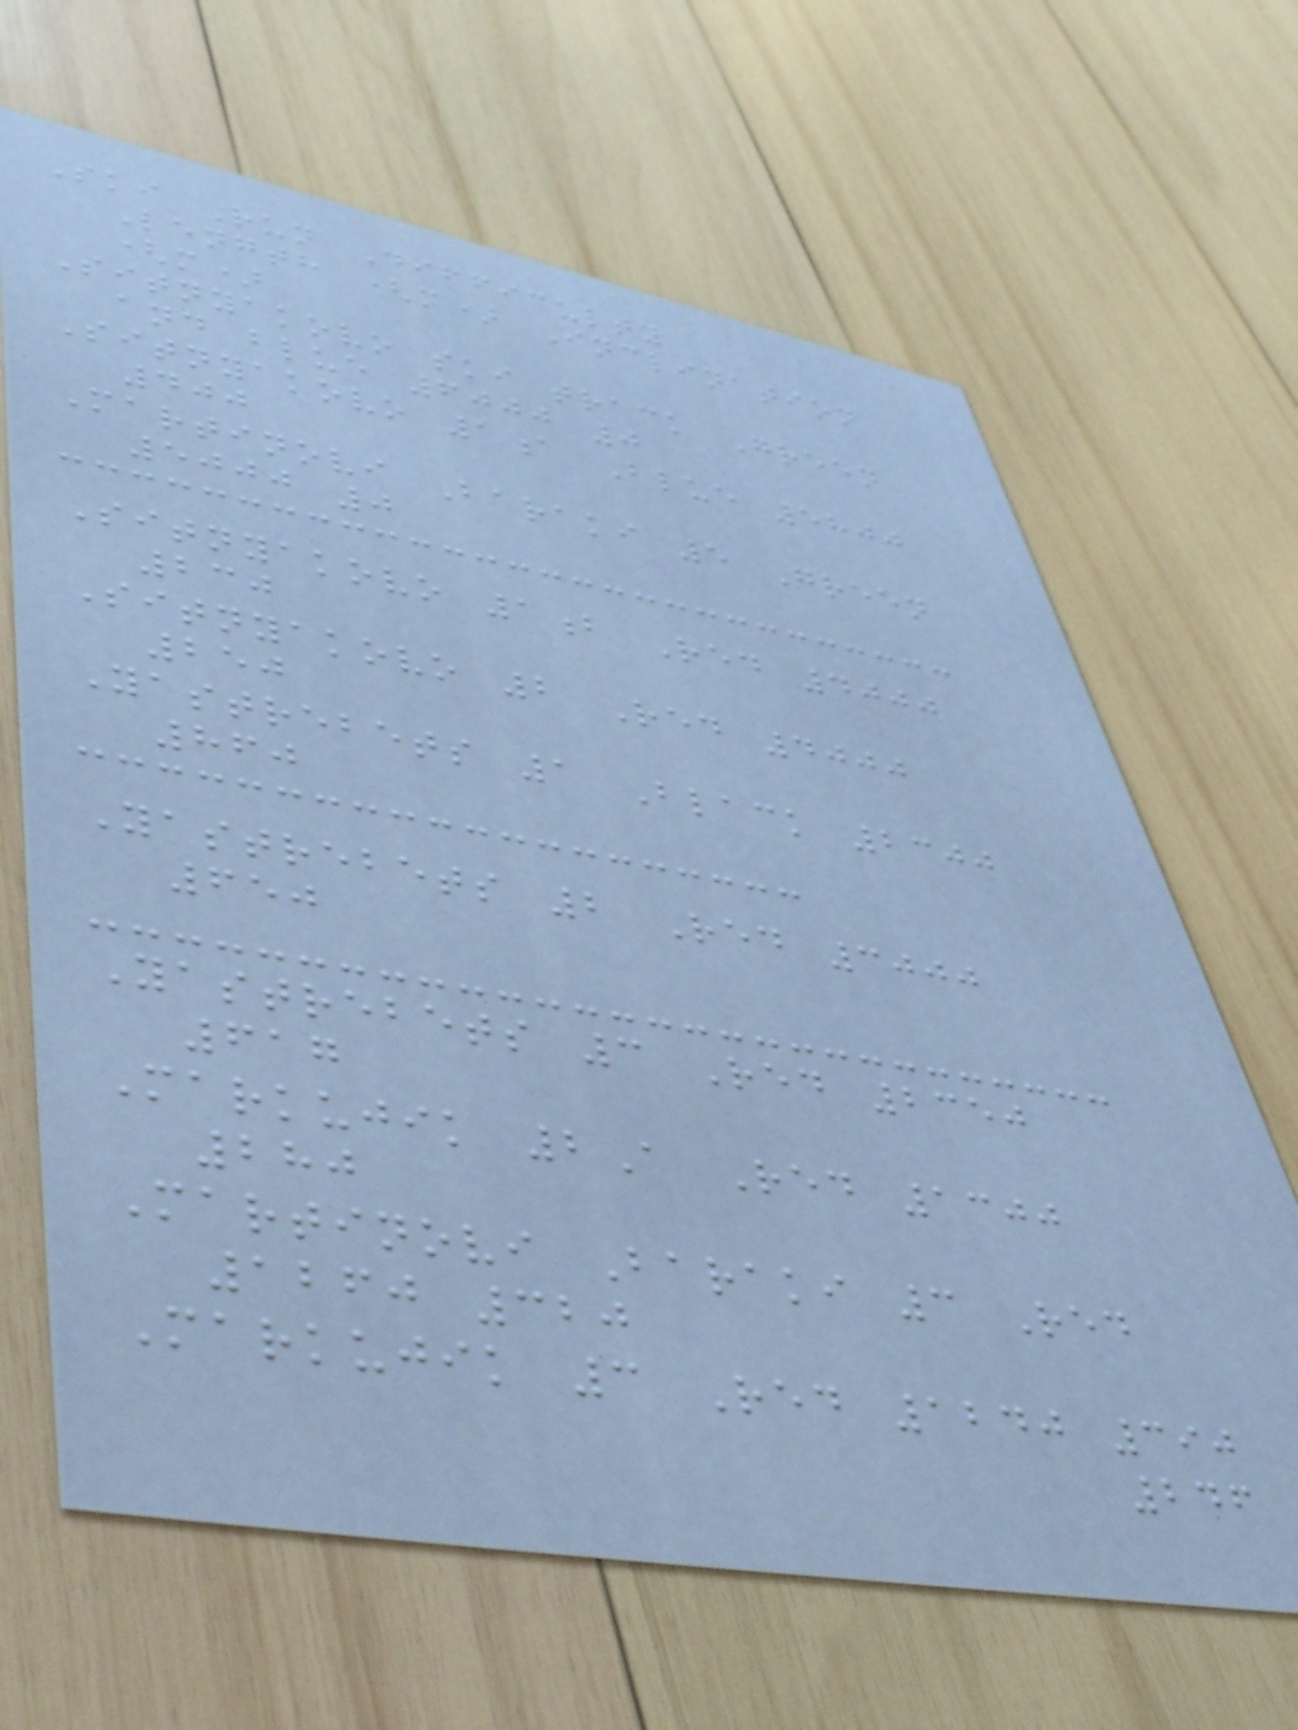Ski Run Difficulty
Length (m) Inclination
(m)
Sitnyakovo ski track Green
and blue 6000 0
Sitnyakovo 1a Blue 5800
400
Martinovi Baraki 5 Green
5000 0
Sitnyakovo 1b Red 4000
230
Sitnyakovo 2 Red 4000
250
Yastrebets 1 Black 2300
860
Yastrebets 2 Red 3000
650
Yastrebets 3 Red 2350
617
Markujik 2A Red 1300
280
Martinovi Baraki 3 Red
1260 320
Markujik 3 Red 1240 390
246
